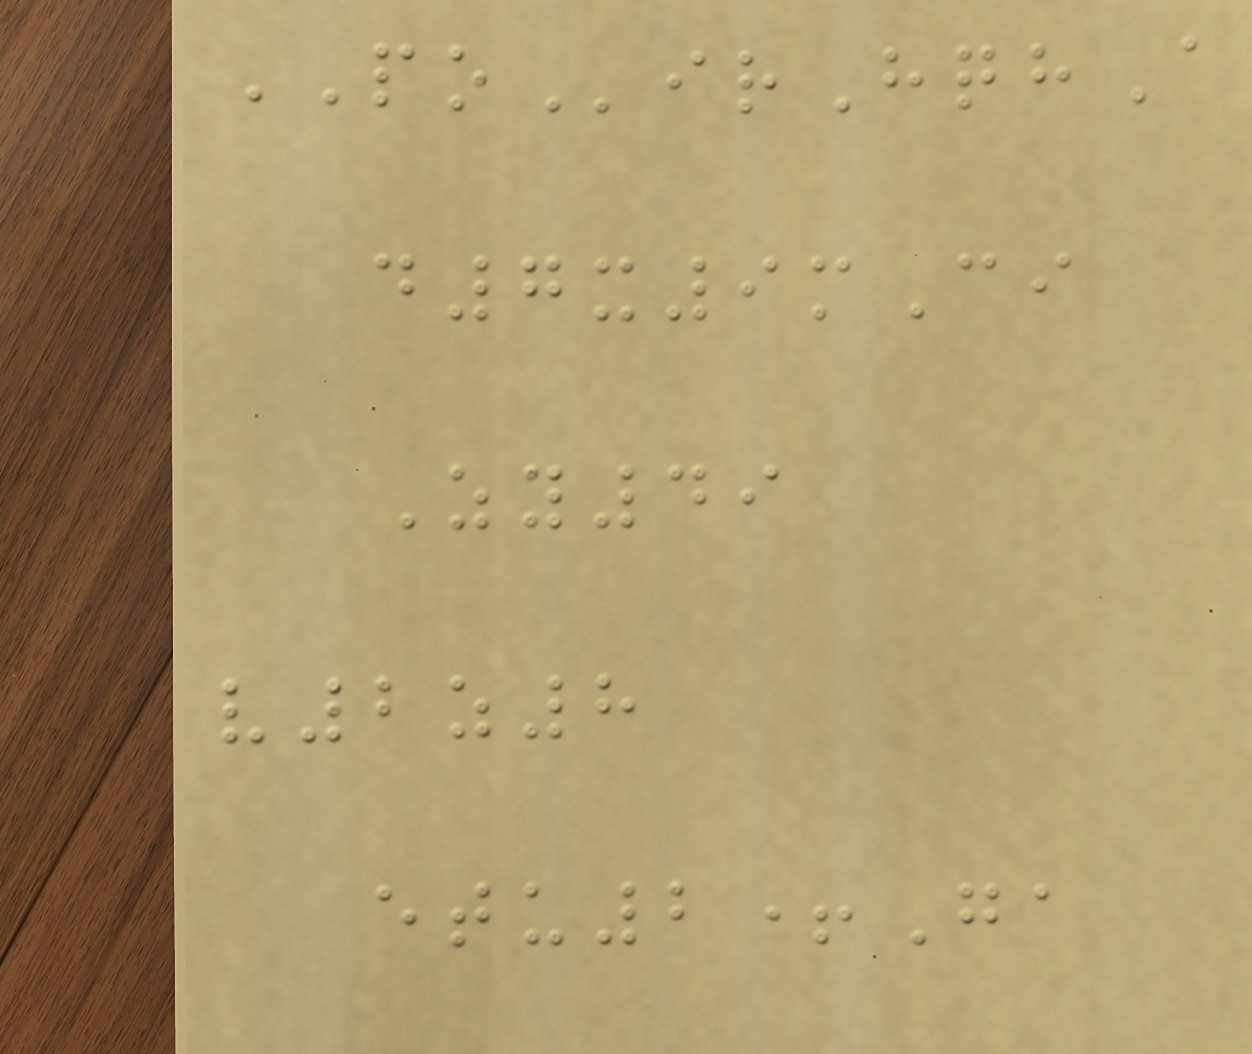POirHqhA
d7x9mCi
Zy49
v2z8
etu2+Ga
